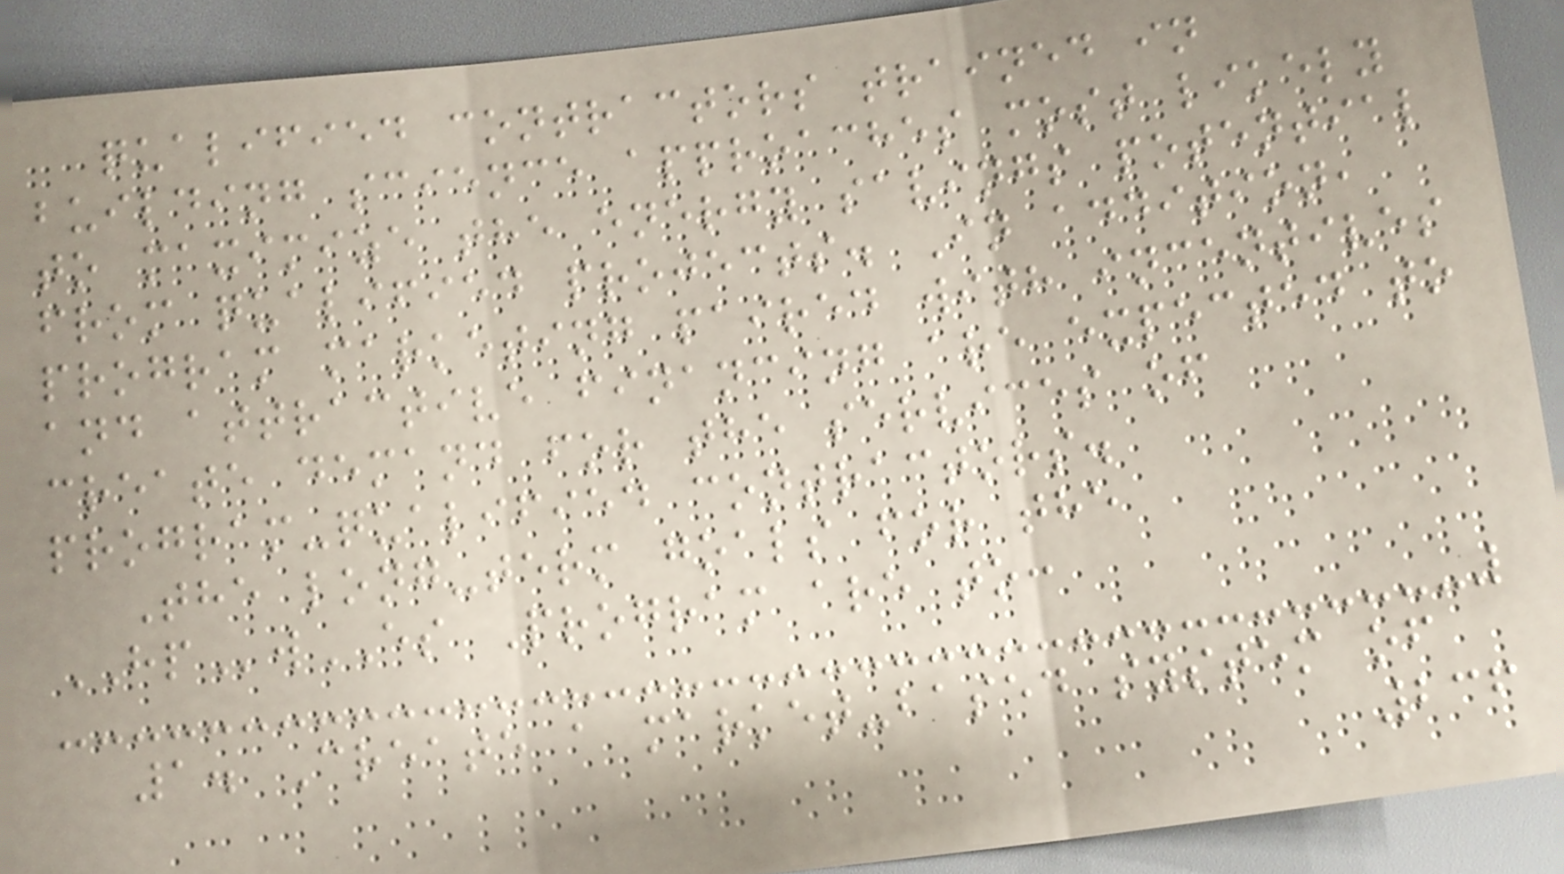qualified contractors trained in
building science approaches most likely
to maximize the energy savings potential
from qualified projects. In addition,
program marketing paired with incentives
and attractive financing are expected to
create demand for the services of
program-qualified contractors.
The long-term goals for the
HPwES Program are to:
1. Create a market-based system of
236
